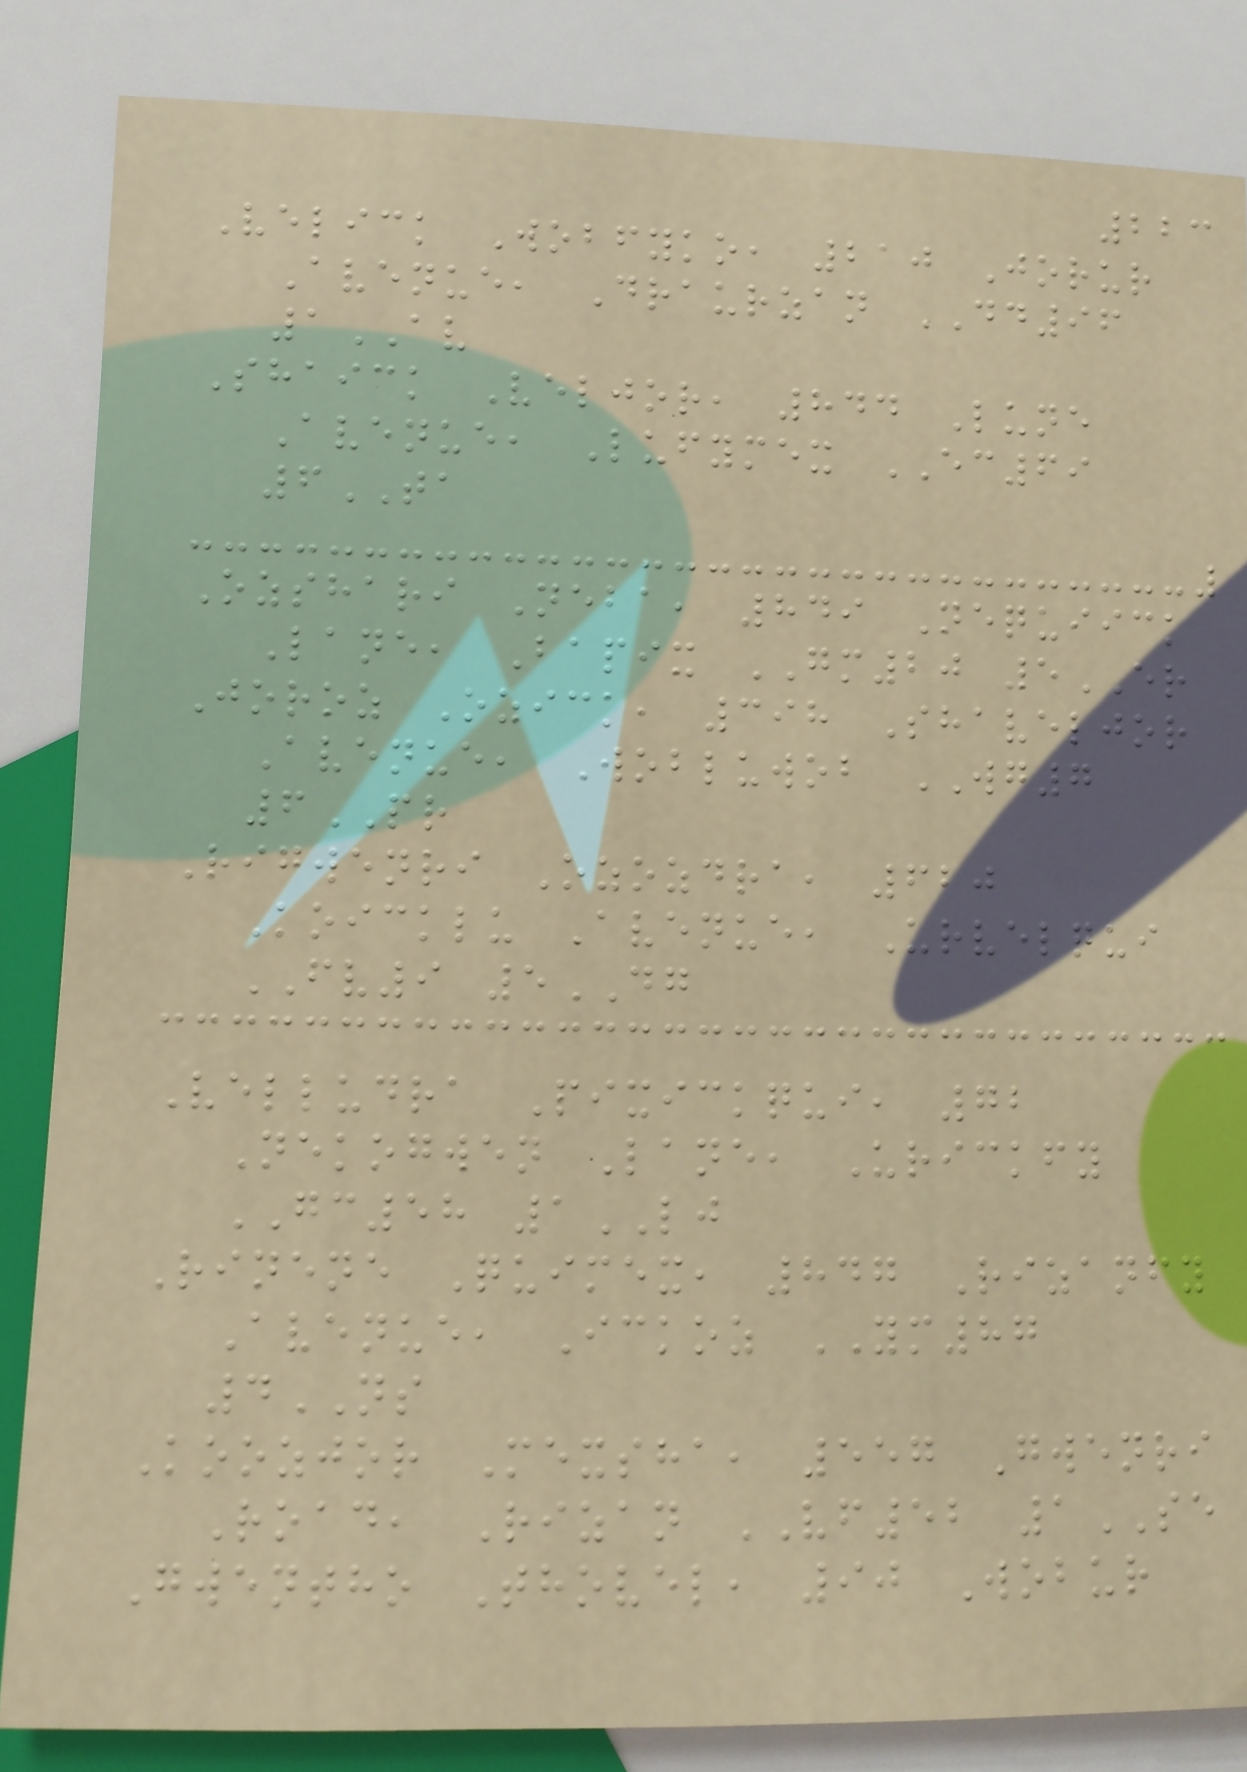223
Velick Wobfyko, 210 Jorur
Avenue, Draurzan DD96
1AV
Shaick Veljor, 844 Lune
Avenue, Lufymex EC69
6TA
Ozshari Neba, 849 Nequiick
Lane, Bapix GM20 5ER
Joroz Ozick, 398 Shaveljor
Avenue, Wobluwob WG7
6PR
Rigwenri Ozozdra, 620
Koicklu Avenue, Urvelqui
FV9 5DG
Velludra Pixickqui, 72
Nekogwen Lane, Urickfy
GC58 1LJ
Rinene Quimex, 847 Rizanfy
Avenue, Ickoz YM87
4NS
Koozjor Mexsha, 557 Gwenri
Road, Rizan VF52 1SE
Gwentho Thovel, 90 Wobur
